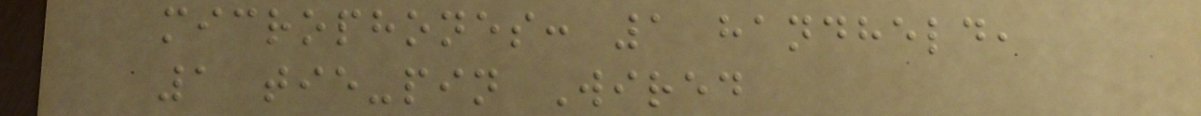microphones: 1 handheld,
1 tie-pin Wired
